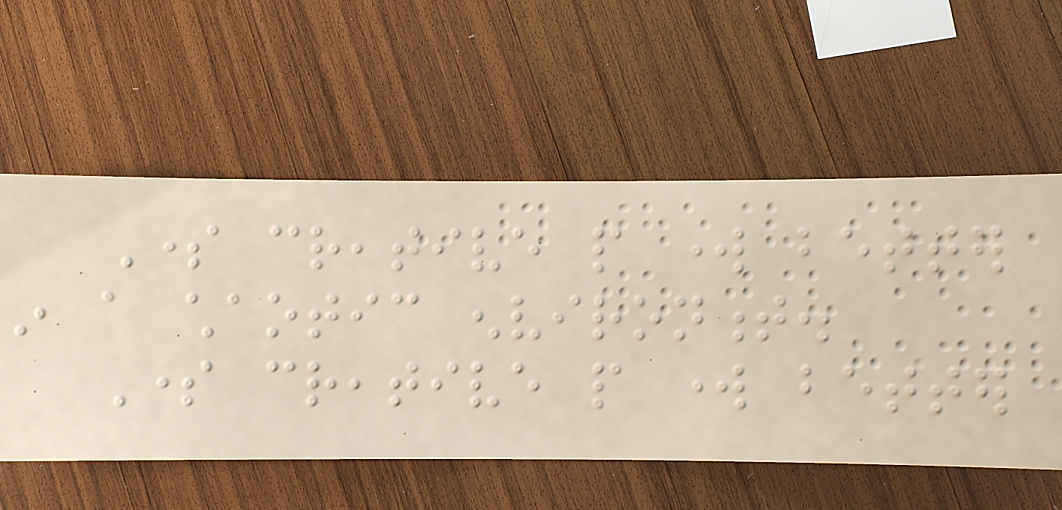Some creative people work better
in a chaotic environment.
Some creative people work better
